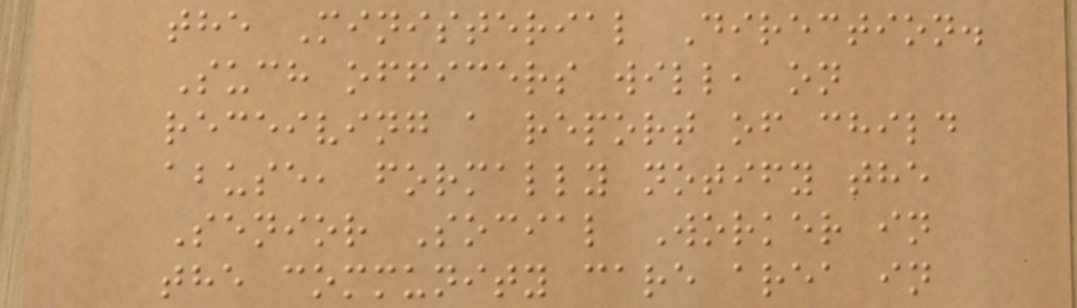the Ministerial Direction.
Such officers will, on
receiving a report of child
abuse, formally notify the
Senior Social Worker in
the community care area in
